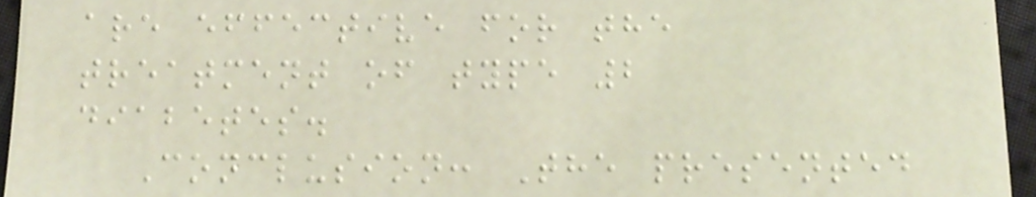are effective for the
treatment of type 2
diabetes.
Conclusion: The presented
